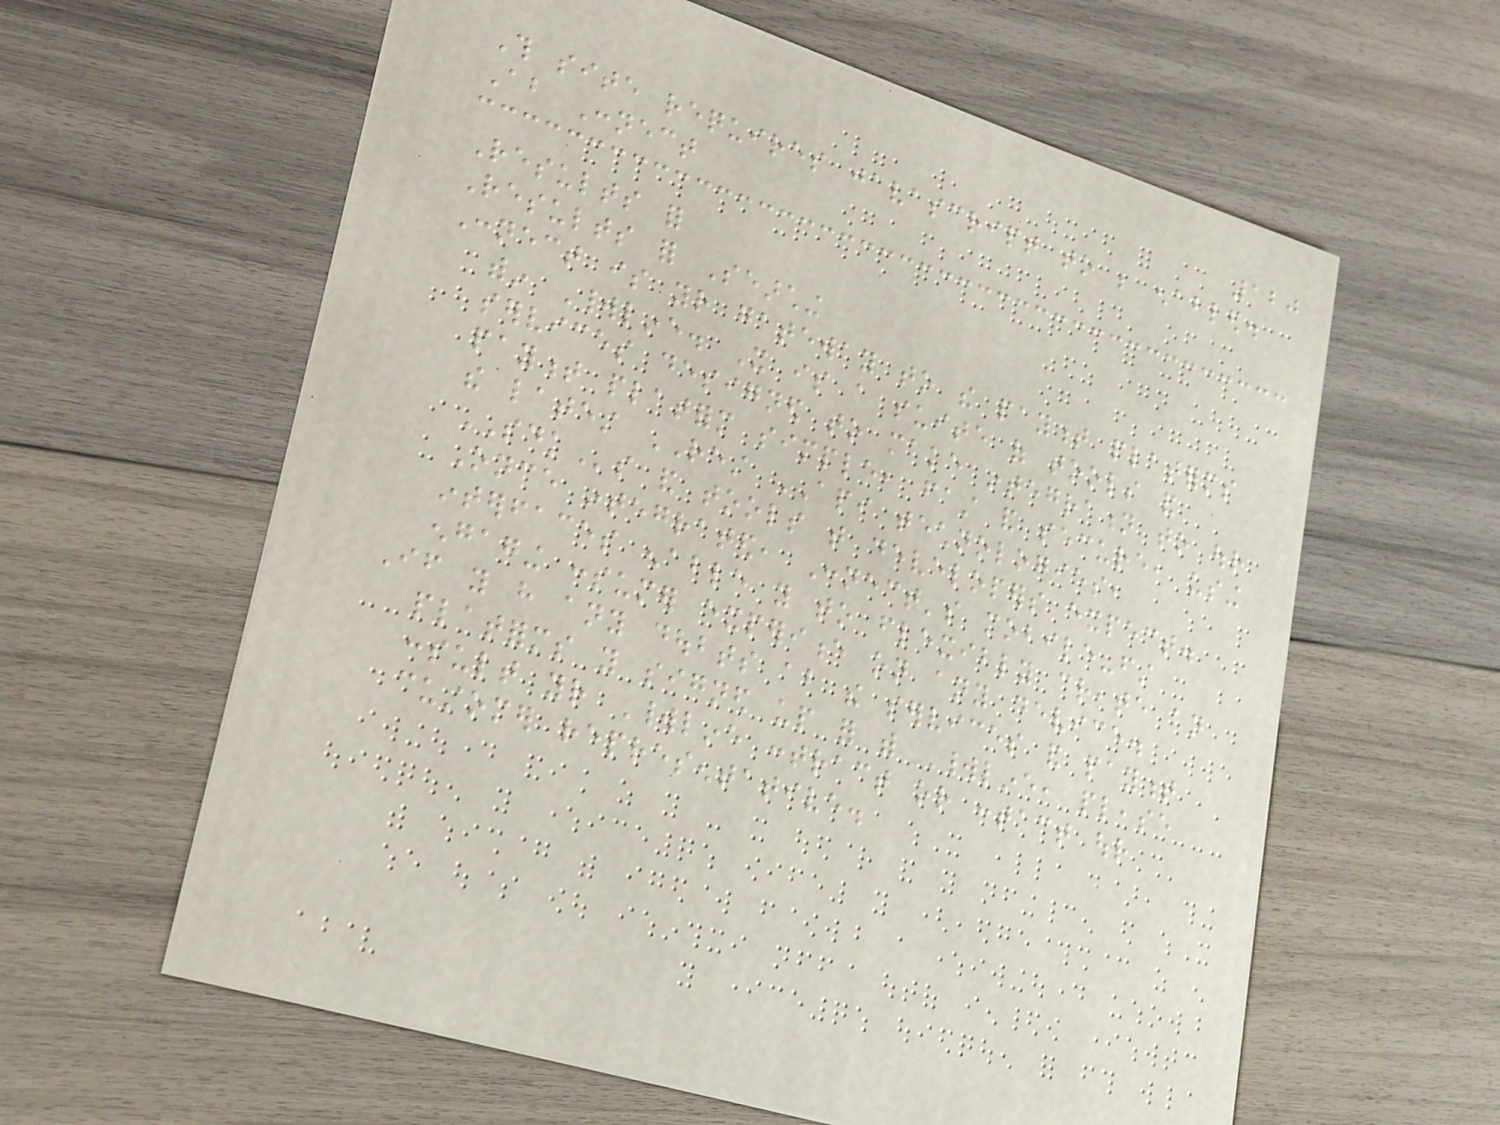120
This site requires javascript to be enabled.
About Connect
Results for
Results for Searching
Connect is your gateway to the payment platforms
within Worldline. It is a suite of tools and
services designed to make integration to our
payment platform simple, fast and secure, using
the latest REST API technologies,
SDKs and tools that developers expect.
Once integrated, Connect's mobile-first
interfaces enable you to flexibly create an
engaging consumer experience on any device.
If you have any doubts about the services and payment
platforms you signed up for with Worldline, please
consult your Worldline contract or contact our
customer representative.
